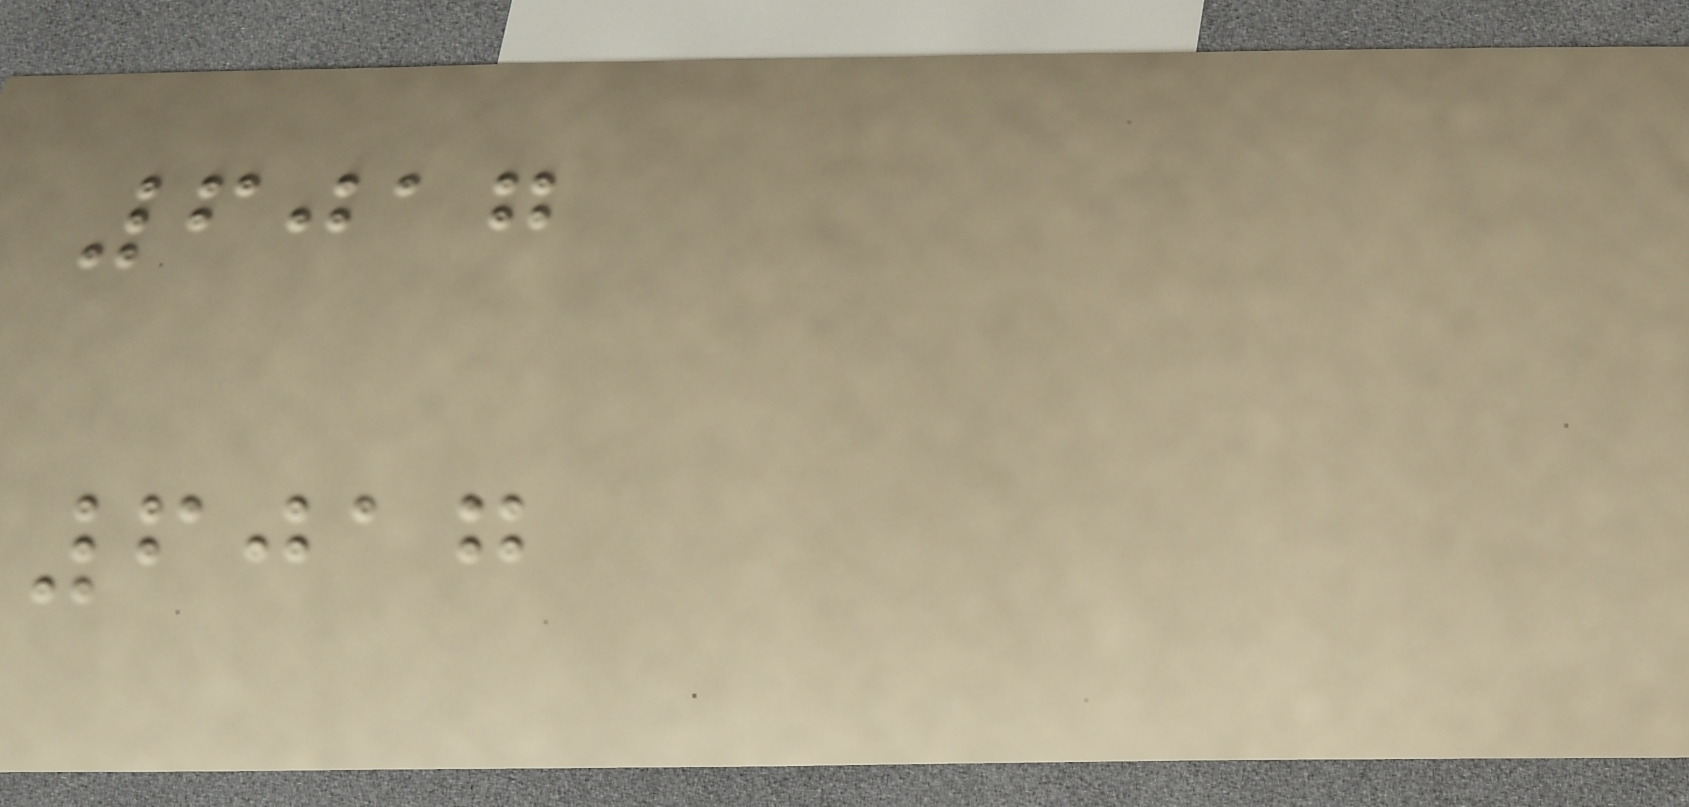6017
6017
